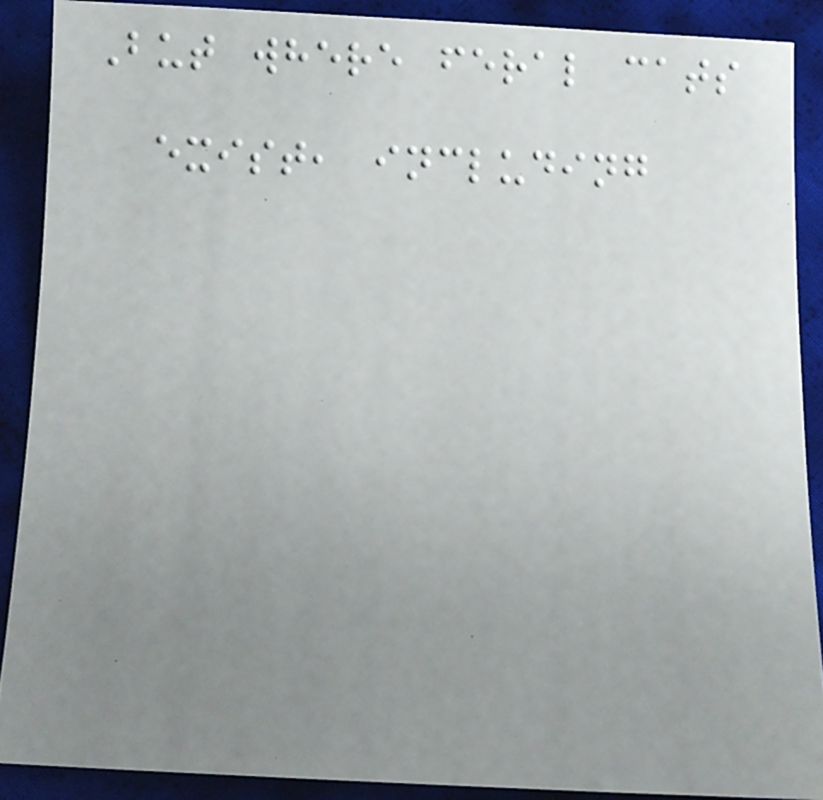But where feral cats
exist, including
